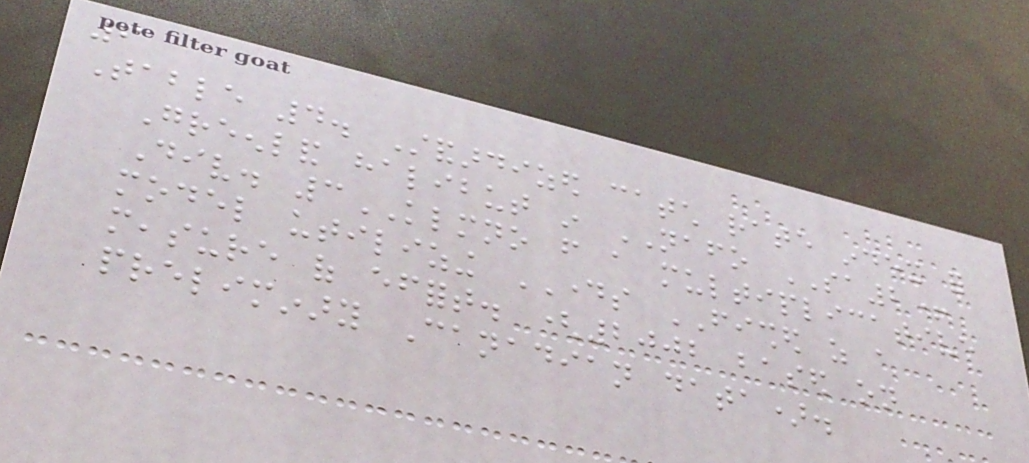6
Table 4. Standardized catch rate index for
Greenland halibut in NAFO SA2+
Div. 3KLMNO from a multiplicative
model utilizing DAYS FISHED as a
measure of effort. (2002 based on
preliminary Canadian data).
